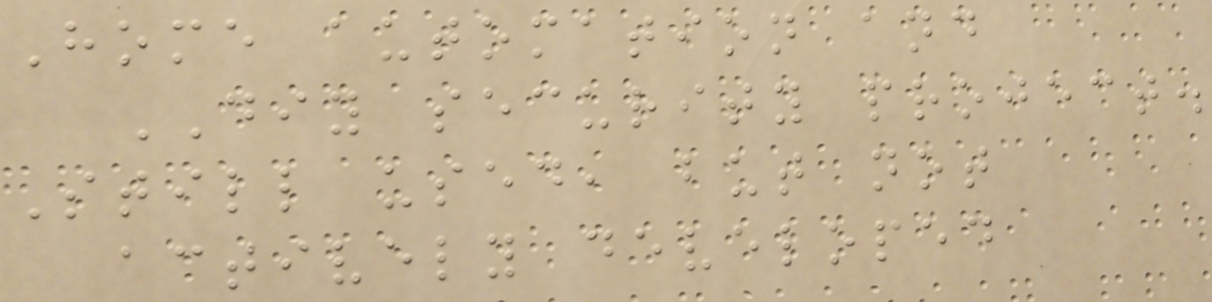Home automation and
DIY security project.
Still used, but not
actively developed
